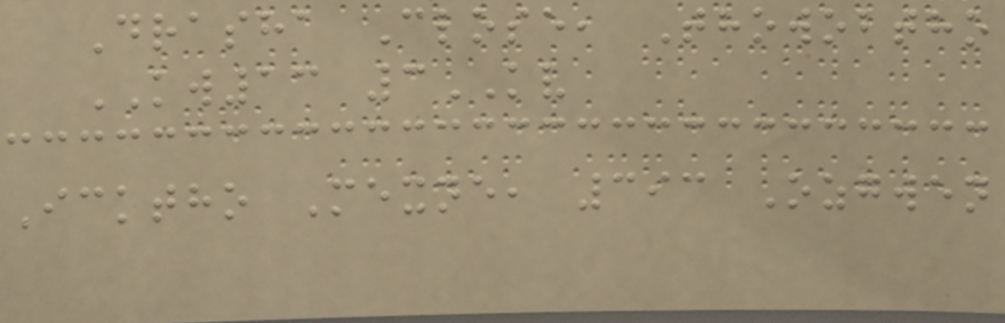Drasha Close, Thowobtho
KW13 3KV
Icktho Mexne, 393 Ozgwen
